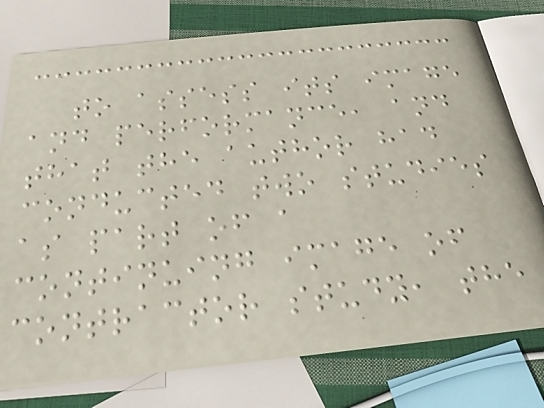to assess its image
and performance, and
that the author had
conducted two studies
as part of a
continuing image of
contractor study, the
